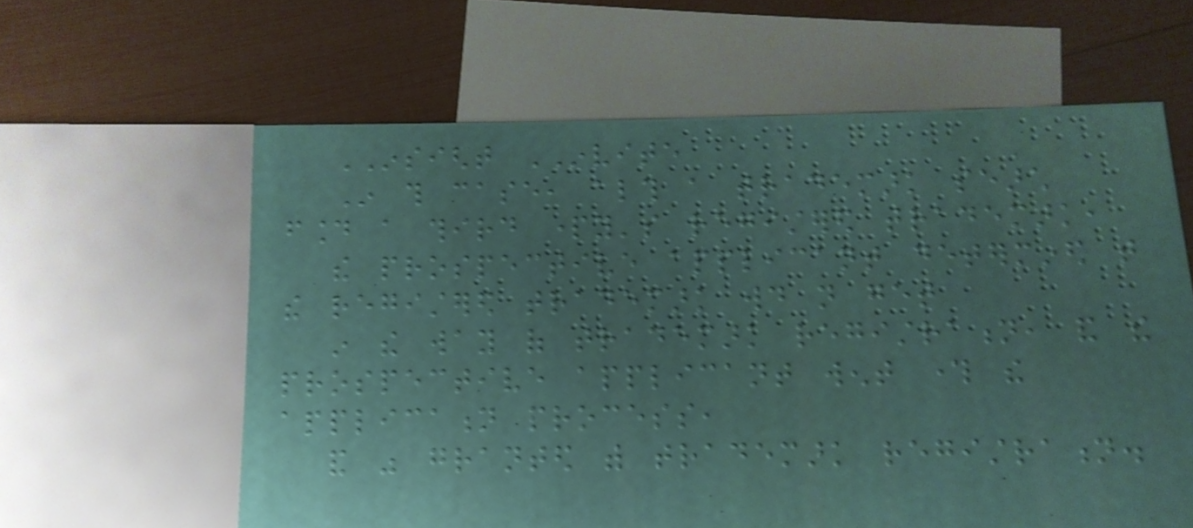INSIGHT INVITE
In this case, although a trademark search
found a third party's registered trademark,
the prospective applicant determined that
the registered trademark would not get
in the way of trademark registration, and the
prospective applicant went through the
application process,
and was granted with trademark registration.
